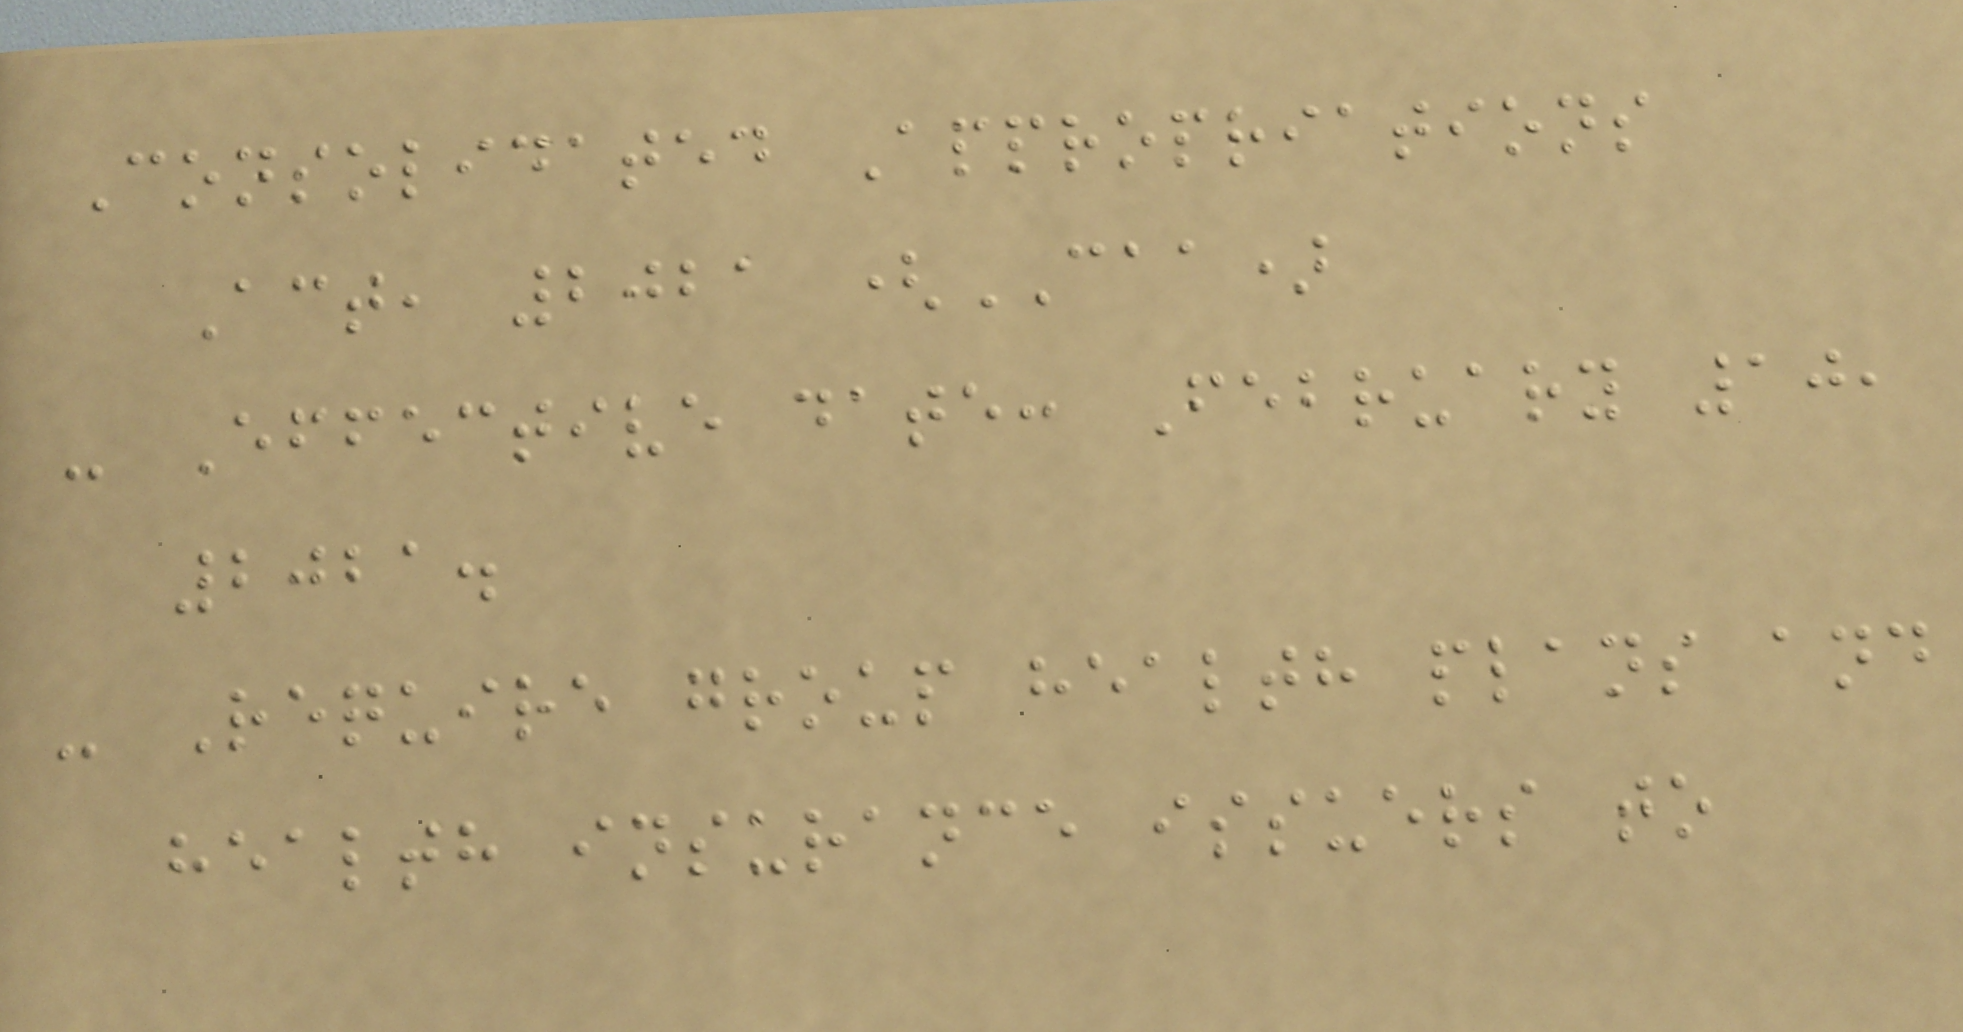Consolidated Appropriations
Act, 2021 (CAA)
- Effective date: February 10,
2021.
- Require group health plans and
health insurance issuers to
